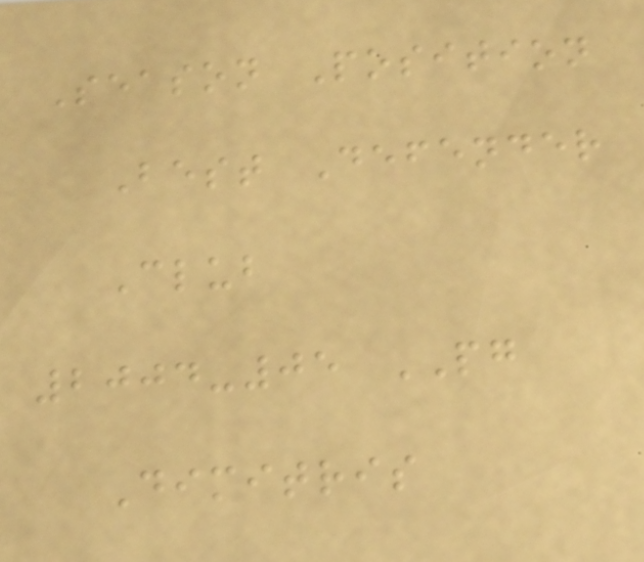Season Position
Best Defender
Club
2004-05 PG
Dimitris
